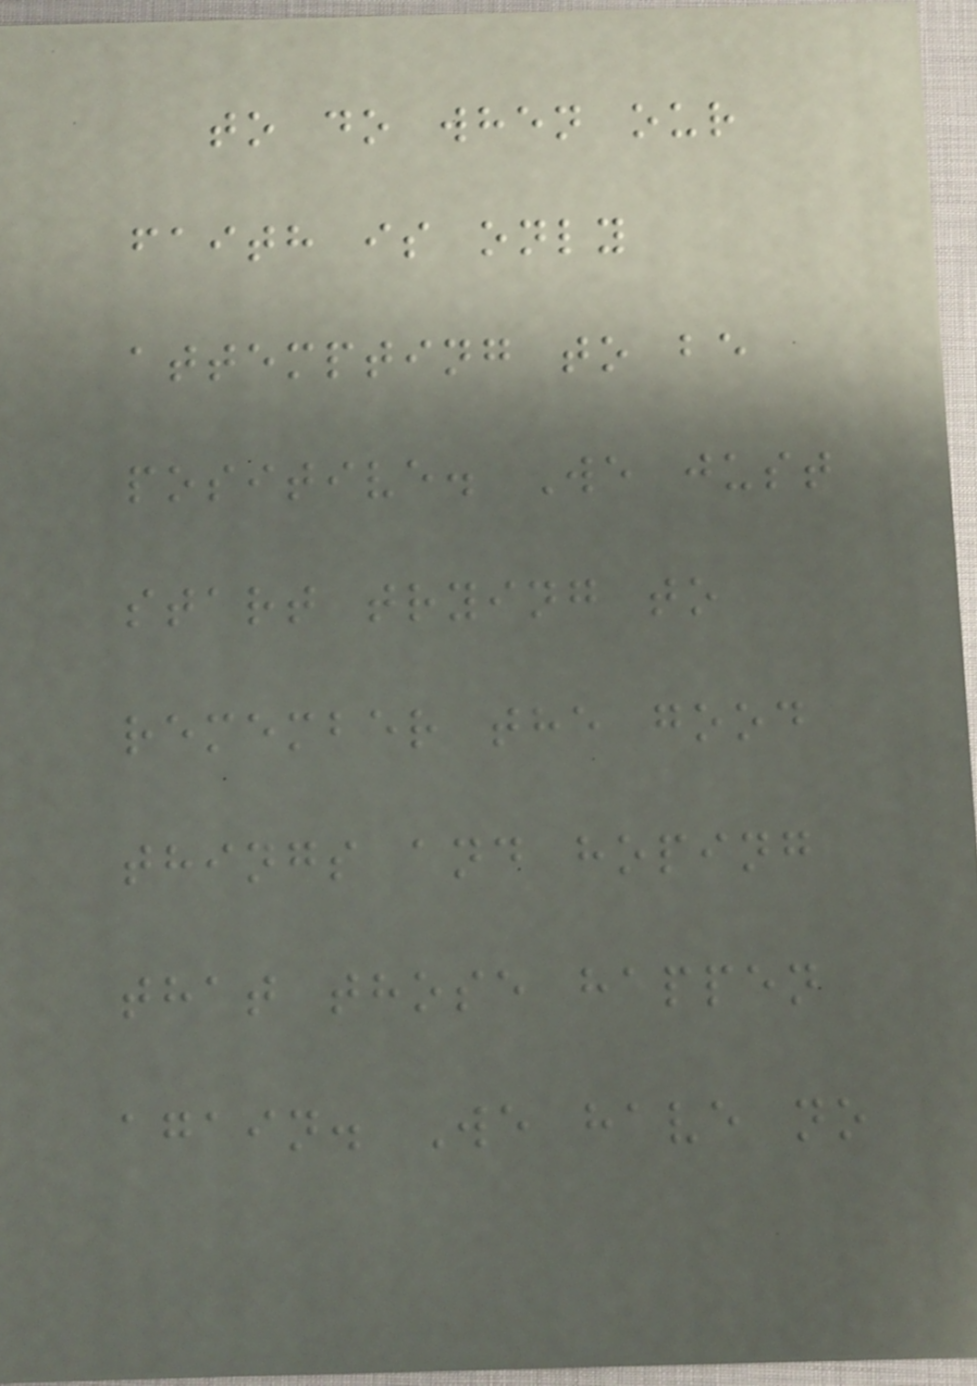to do when our
faith is only
attempting to be
positive. We just
start trying to
remember the good
things and hoping
that those happen
again. We have no
